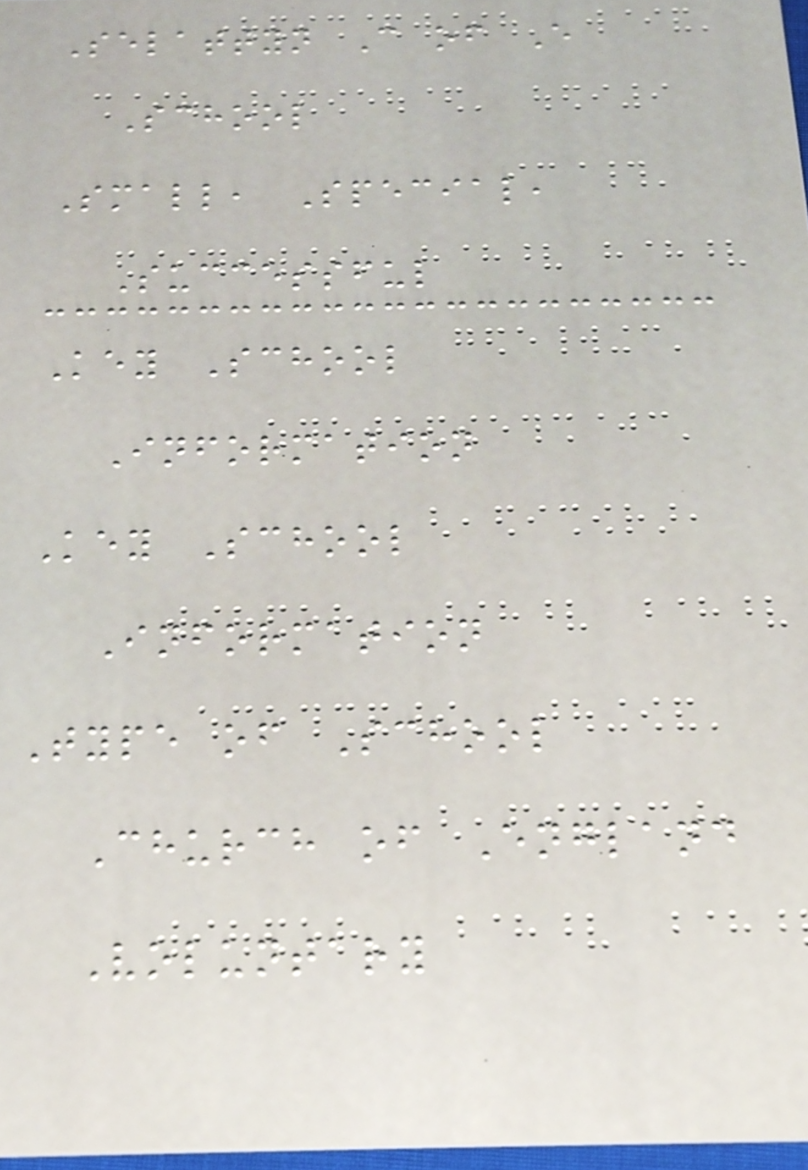Selattyn C of E
School
Small, Special,
Successful
Key School
Information
Key School
Information
Type of School
Church of England
Voluntary
